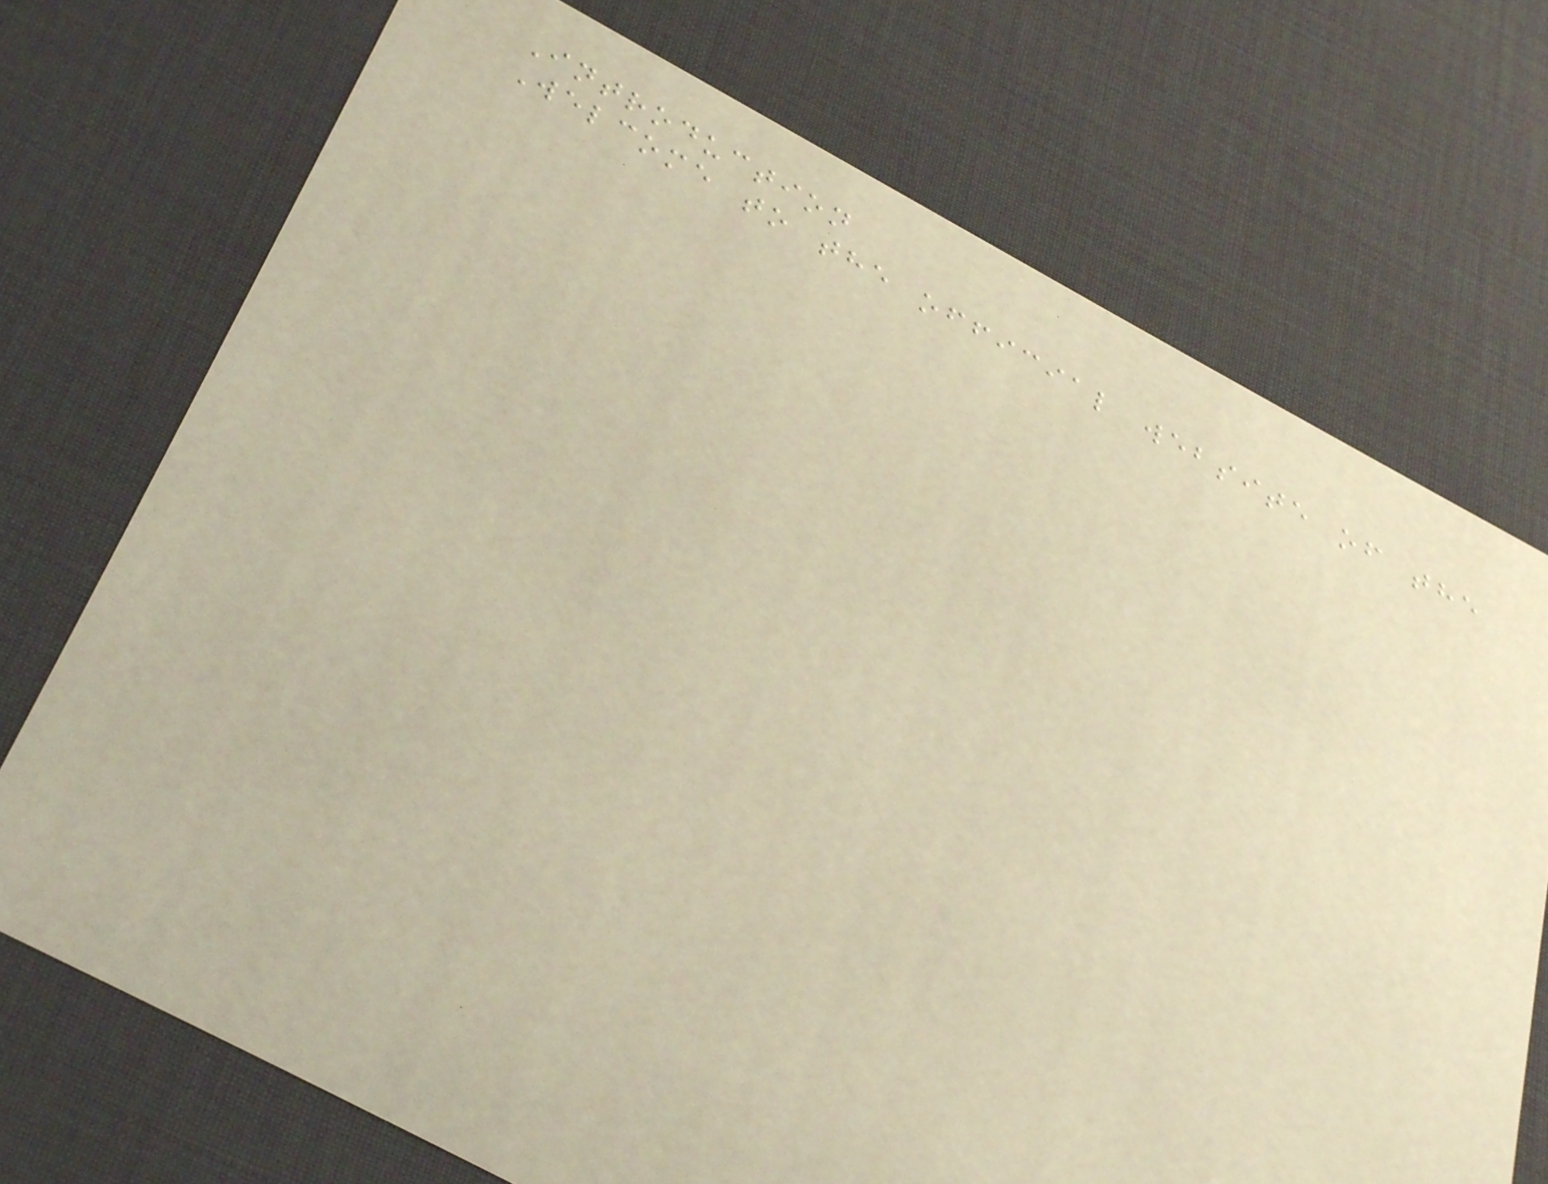Introduction
Welcome to the official website of the
